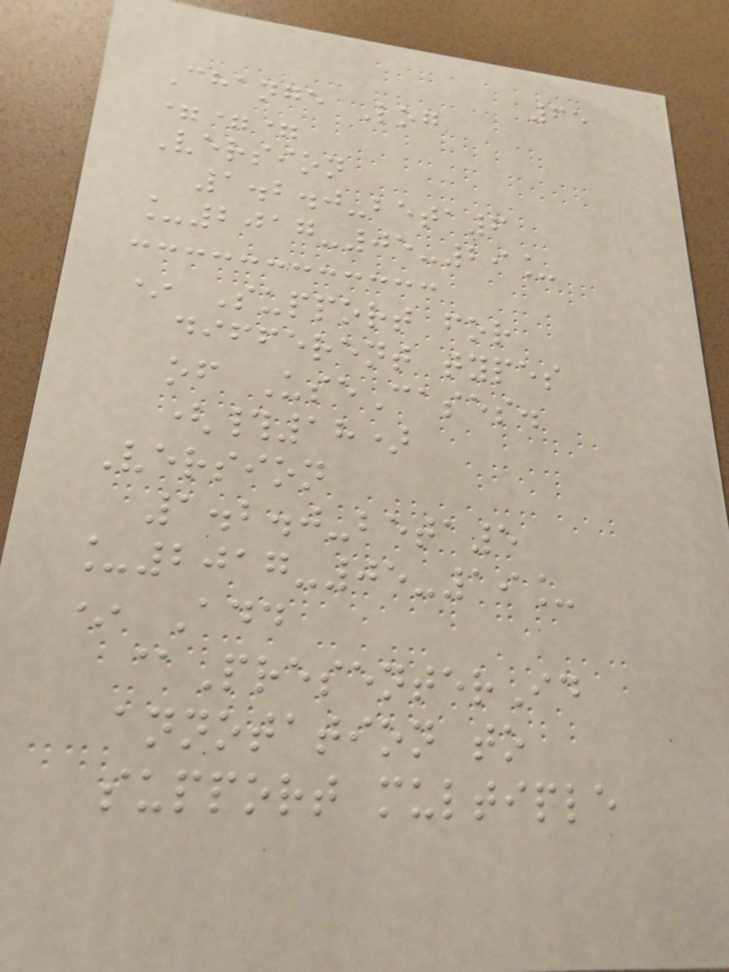65
Change Log
===
Version
1.2.0-beta6
_2017-05-29_
* Support for
different types
of UseCases.
(#18)
Version
1.2.0-beta5
_2017-05-19_
* Add
@PresenterId
annotation to
support multiple
